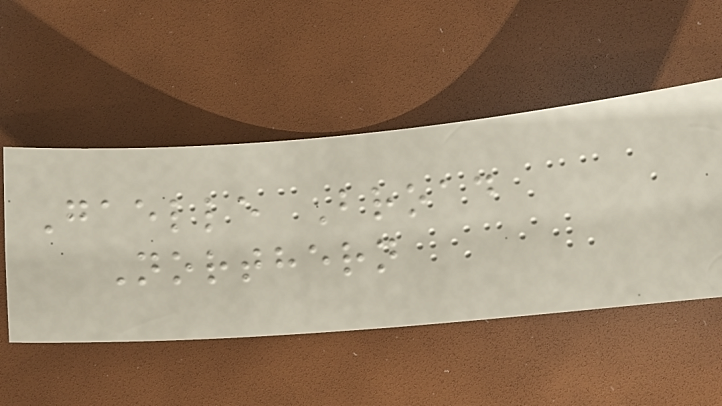Gaelle Broad
Northern
